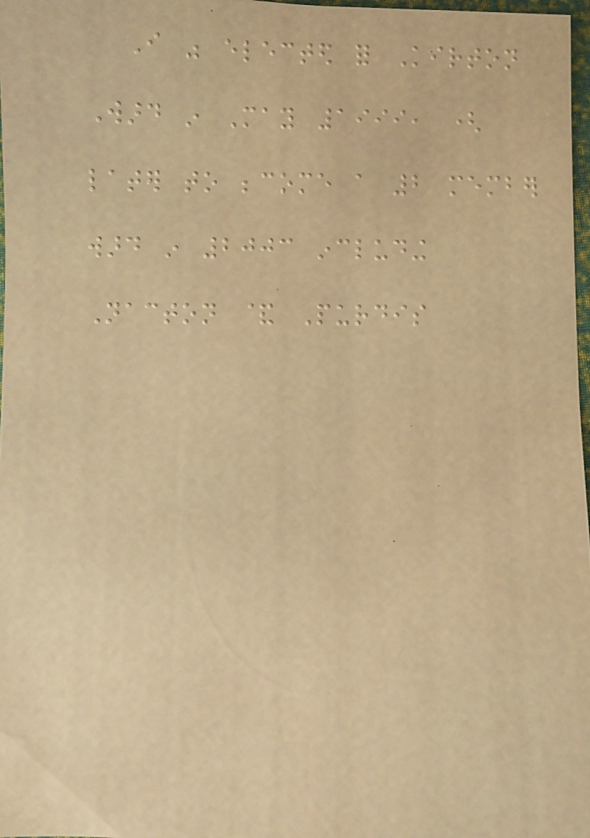I was elected for Kirton
Ward in May 1999, (
later to become a 2 member
ward in 2003 including
Nacton & Purdis
